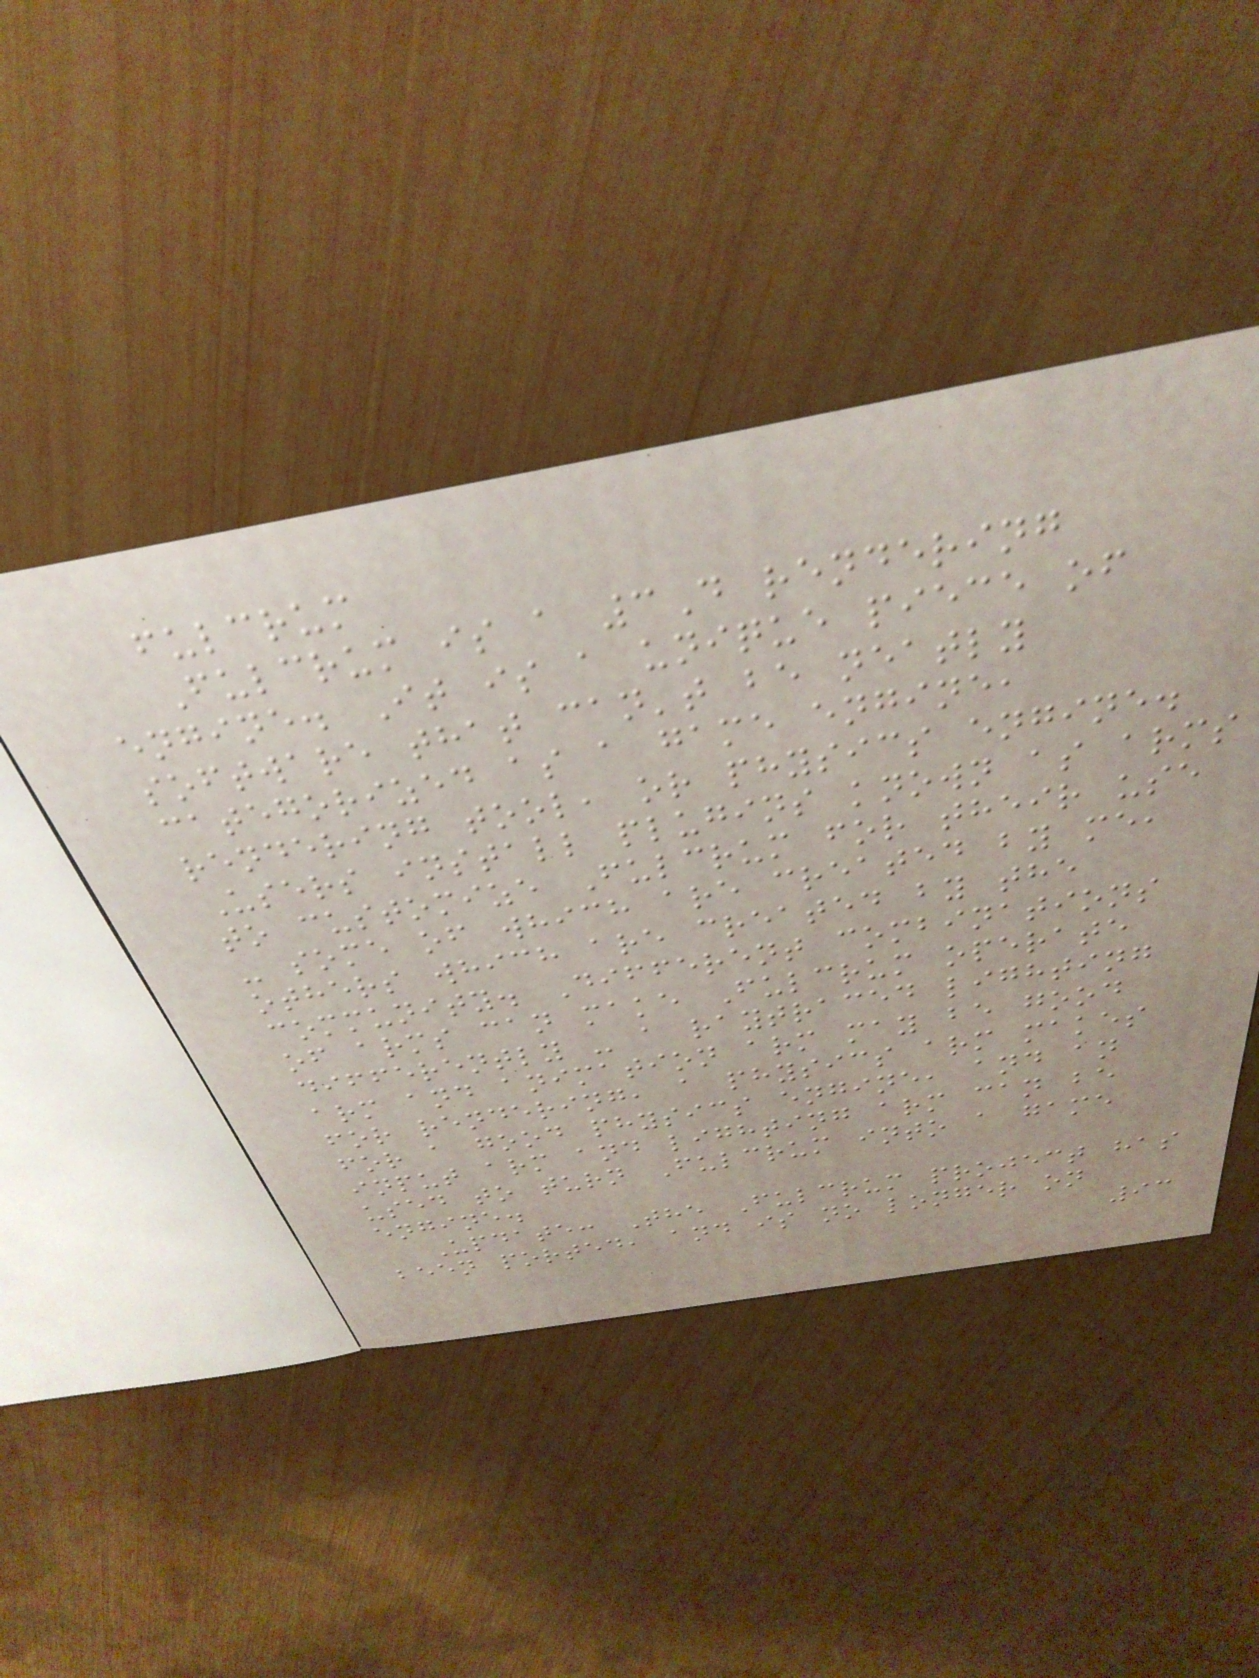fulcrum
Fulcrum is a 3D rendering
engine. It is a unique piece of
software that can't be neatly
categorized as a game engine,
rendering tool, or physics engine.
Users install plugins known as arms
to customize Fulcrum for their use
- some of which are created by me,
others which are created by the
community. Different combinations
of arms can make Fulcrum operate
differently - a raytraced lighting
arm and animation arm may be good
for rendering, a physics arm makes
for a good physics engine, and an
input arm and lighting arm can be
used to turn Fulcrum into a game
engine.
Update: The Fulcrum project has
been ported, and is no longer on
93
